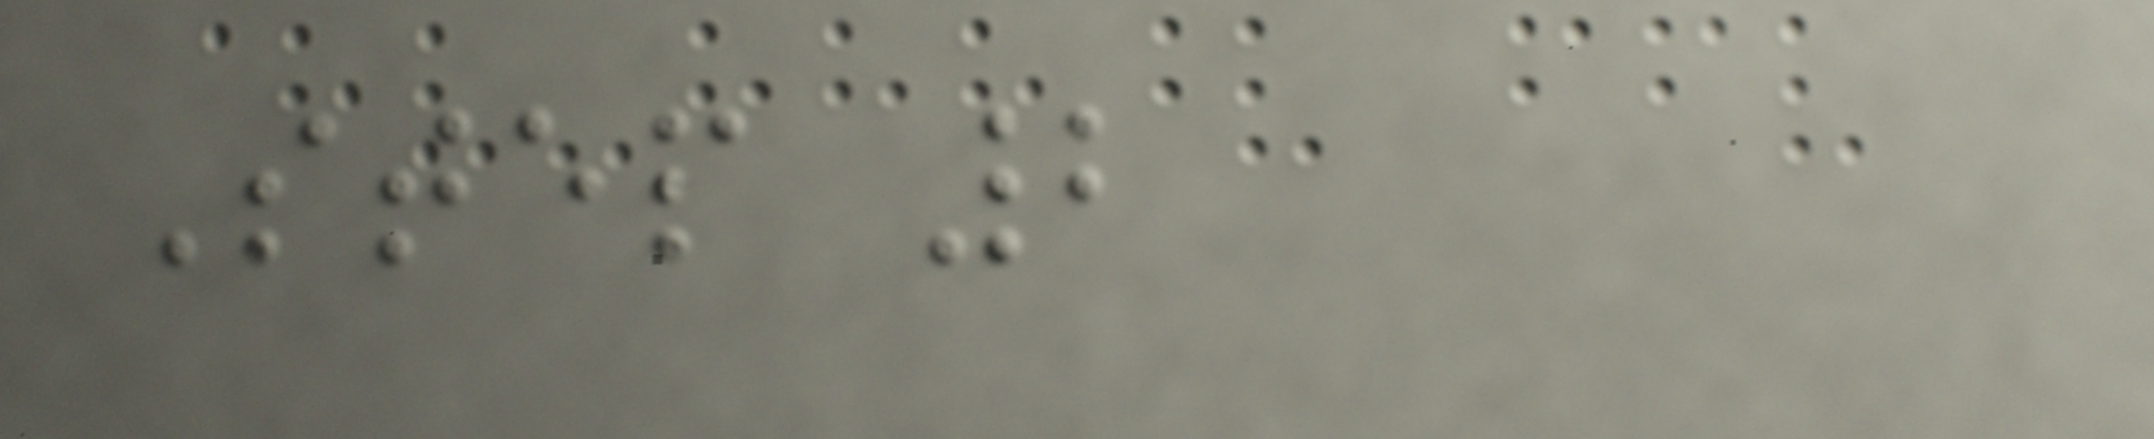Step 2
